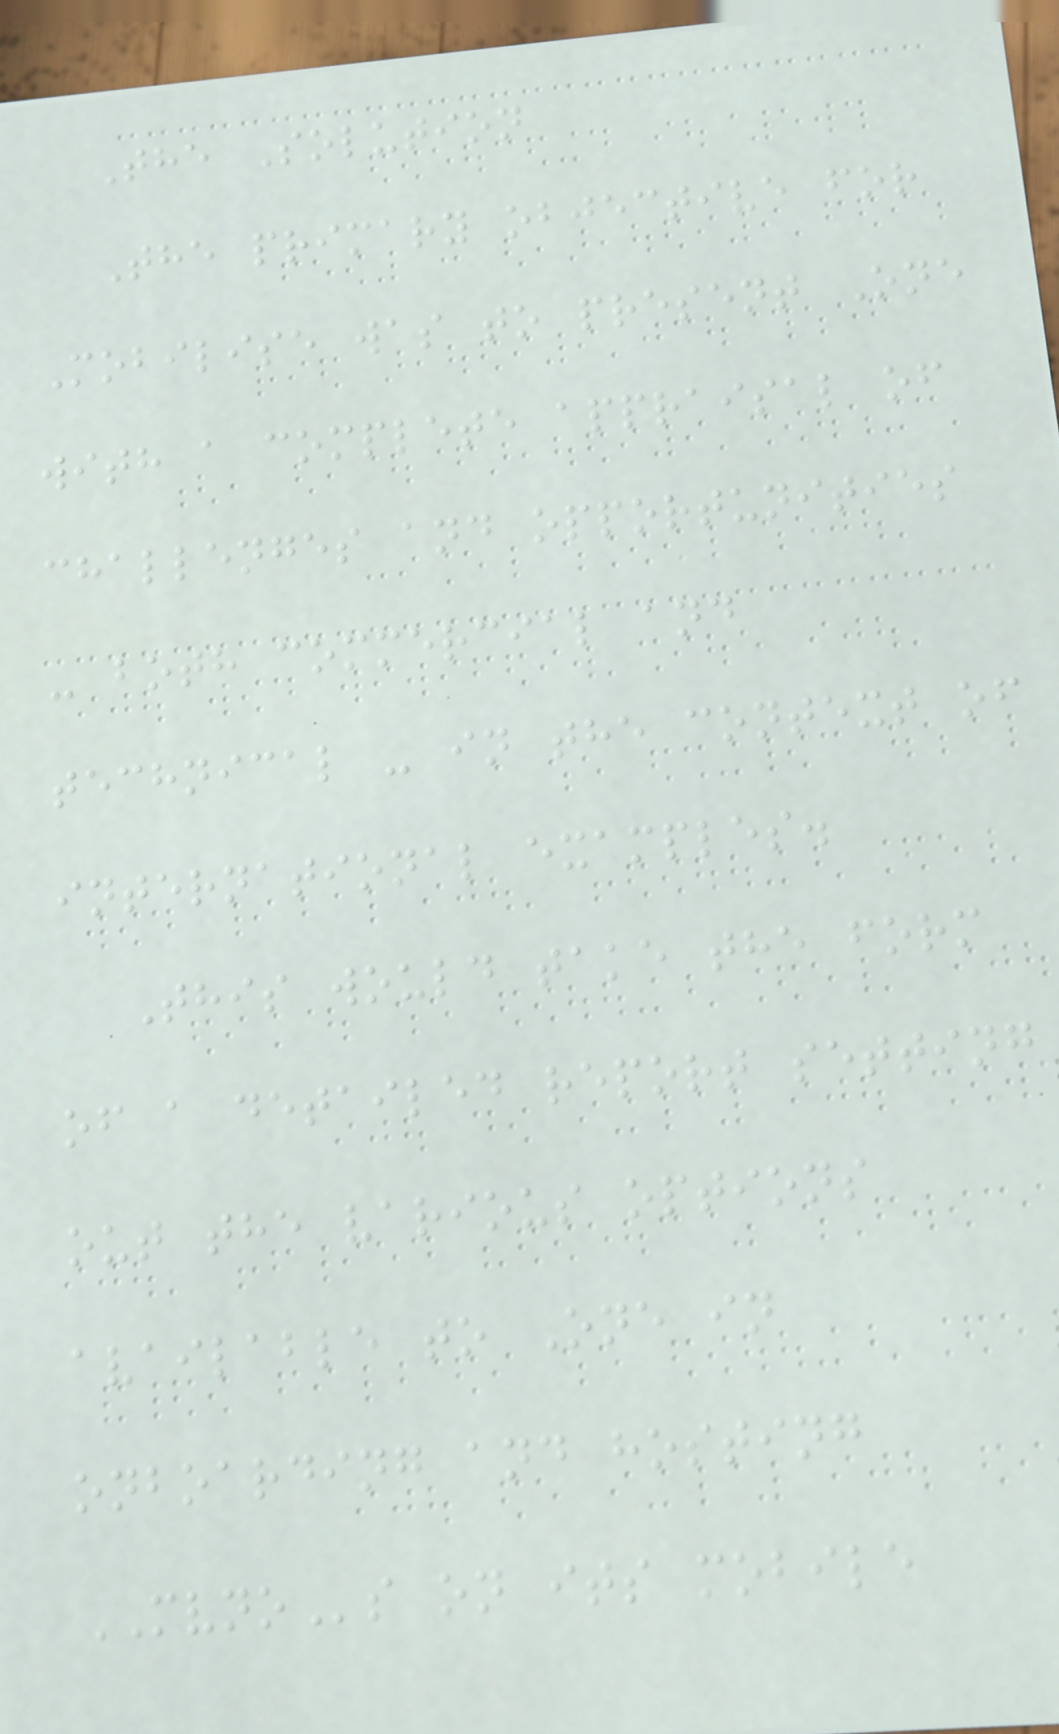The Solution
The primary objective for
Mobilise was to present One
with a complete appraisal of
challenges and opportunities
- both commercial and
technical - in the context of
international examples.
This would take the form
of a detailed report setting
out the various options
available to One in
onboarding and hosting
MVNOs on its mobile
